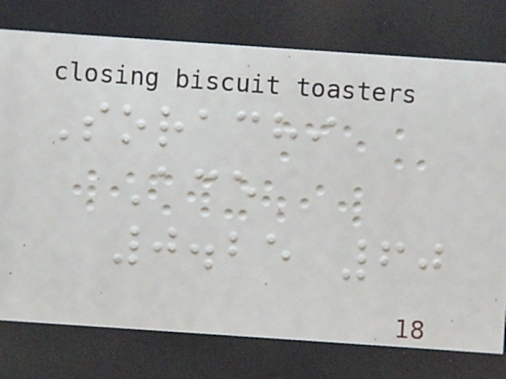Sorachi
Ace
0.25 60
